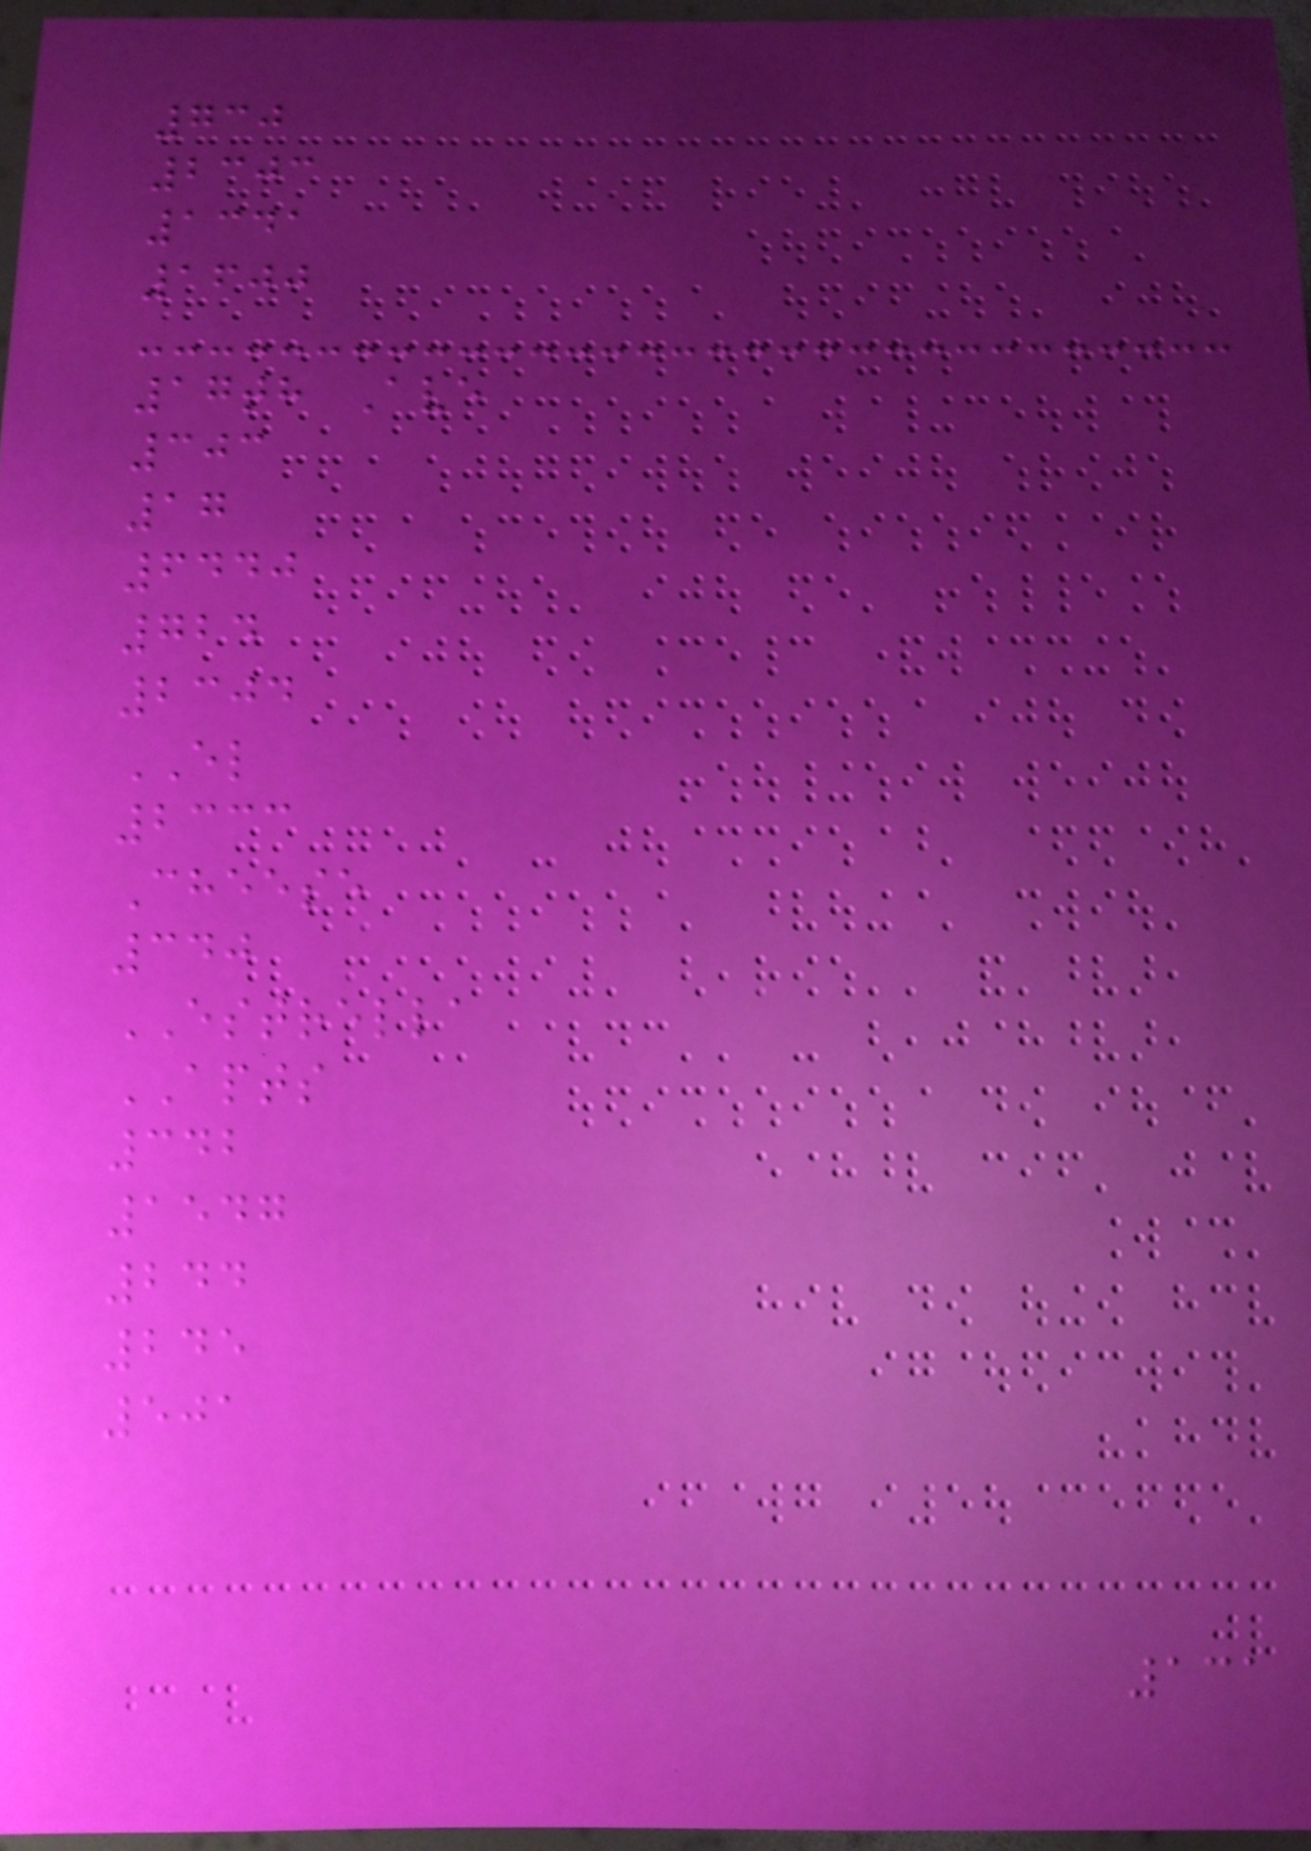730
2303
1341
1600
17th Ave
303
17
6440
724
2304
EL
2333
Cheese
340
ESTRELLA
APTS
342
1547
244
245
501
131
